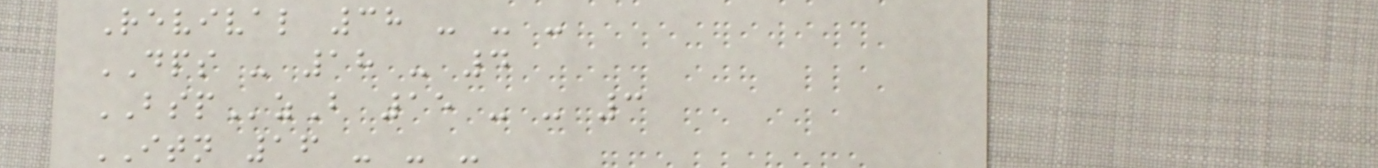Revival 38 - - -
DPS - 18 - 4
BSPzB 15 - - 3
ITN 16 - - -
